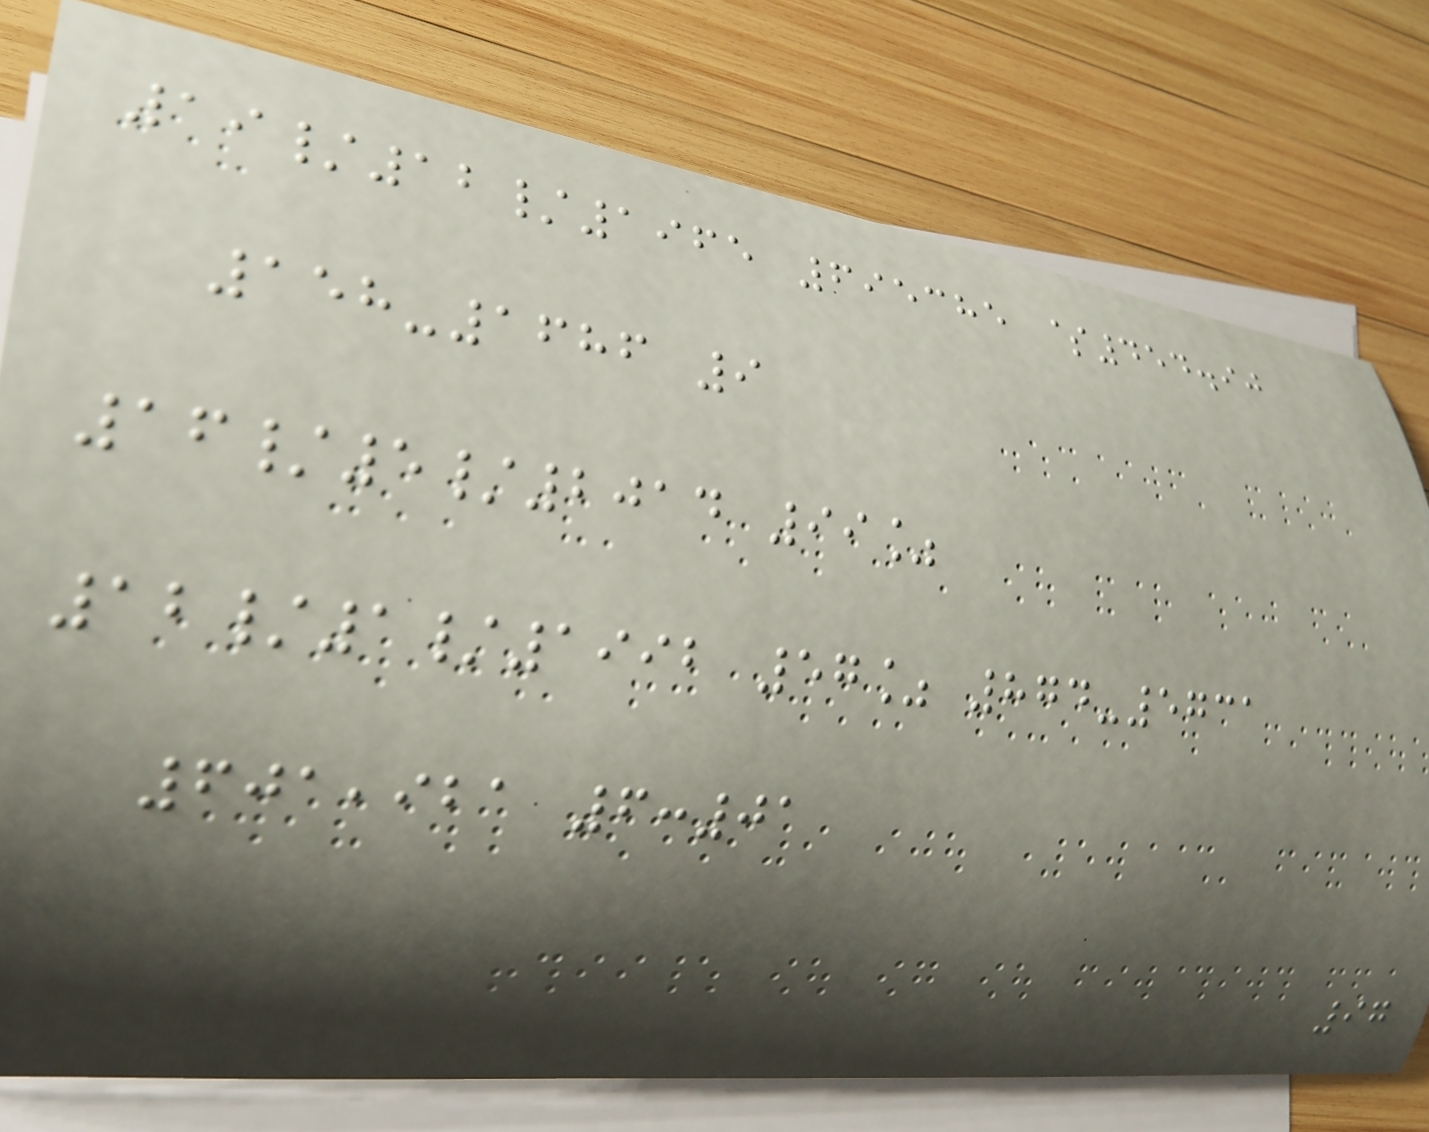19/12/1965 695385 $454.90
158-1686 9
16/5/2014 99%
12/1/1992 57% 874-5731
601,921 6:01
97
